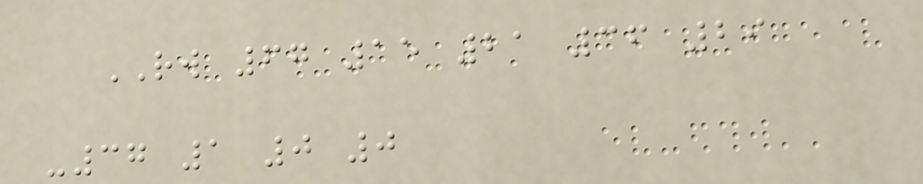RW 67 15 21 36 29
-37 1 0 0
